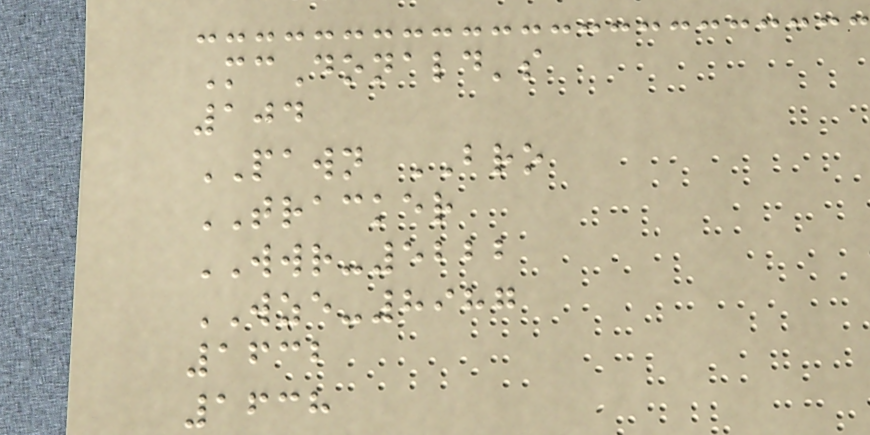McDonald's
104
PAWN BRO
TRACKER
WWR-5222
WZE-8987
1632
1638
